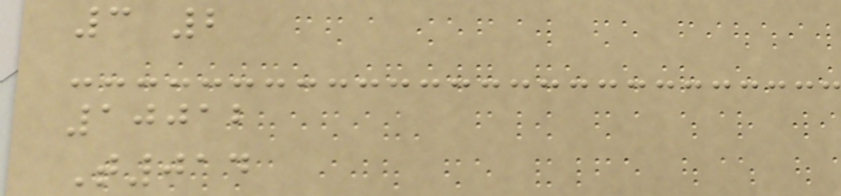3 2
10012
T014
